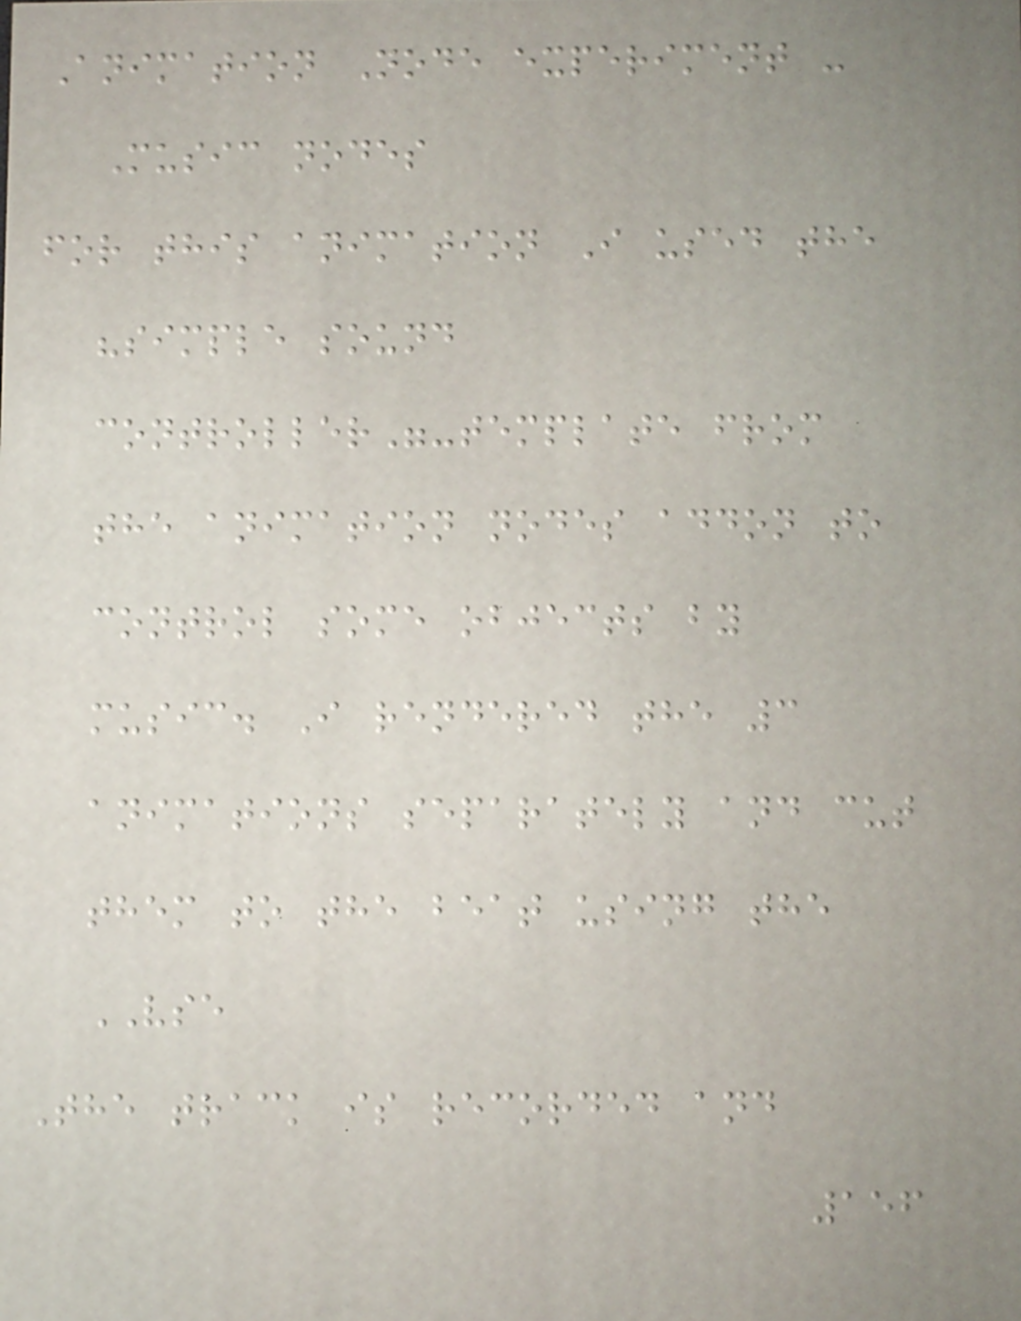Animation Node experiment -
Music nodes
for this animation I used the
"simple sound
controller"-template from
the animation nodes addon to
control some objects by
music. I rendered the 3
animations separately and cut
them to the beat using the
VSE
The track is recorded and
156
